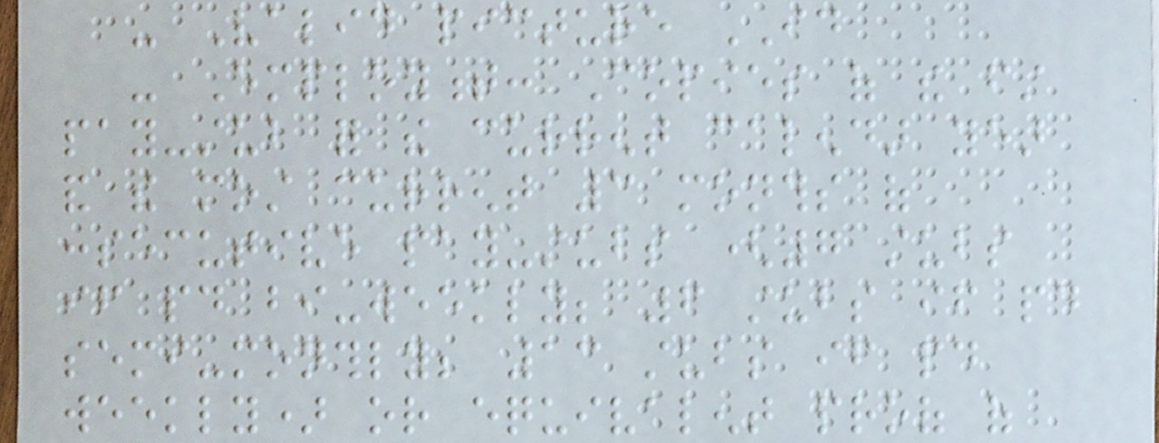- Valid picture ID
- Employment: Copies of the first
pay-stub for the current calendar year
and the most current 3 months of
consecutive pay-stubs (7 stubs
if paid bi-weekly; 6 stubs if paid
semi-monthly; 13 stubs if paid
weekly) or equivalent proof of
